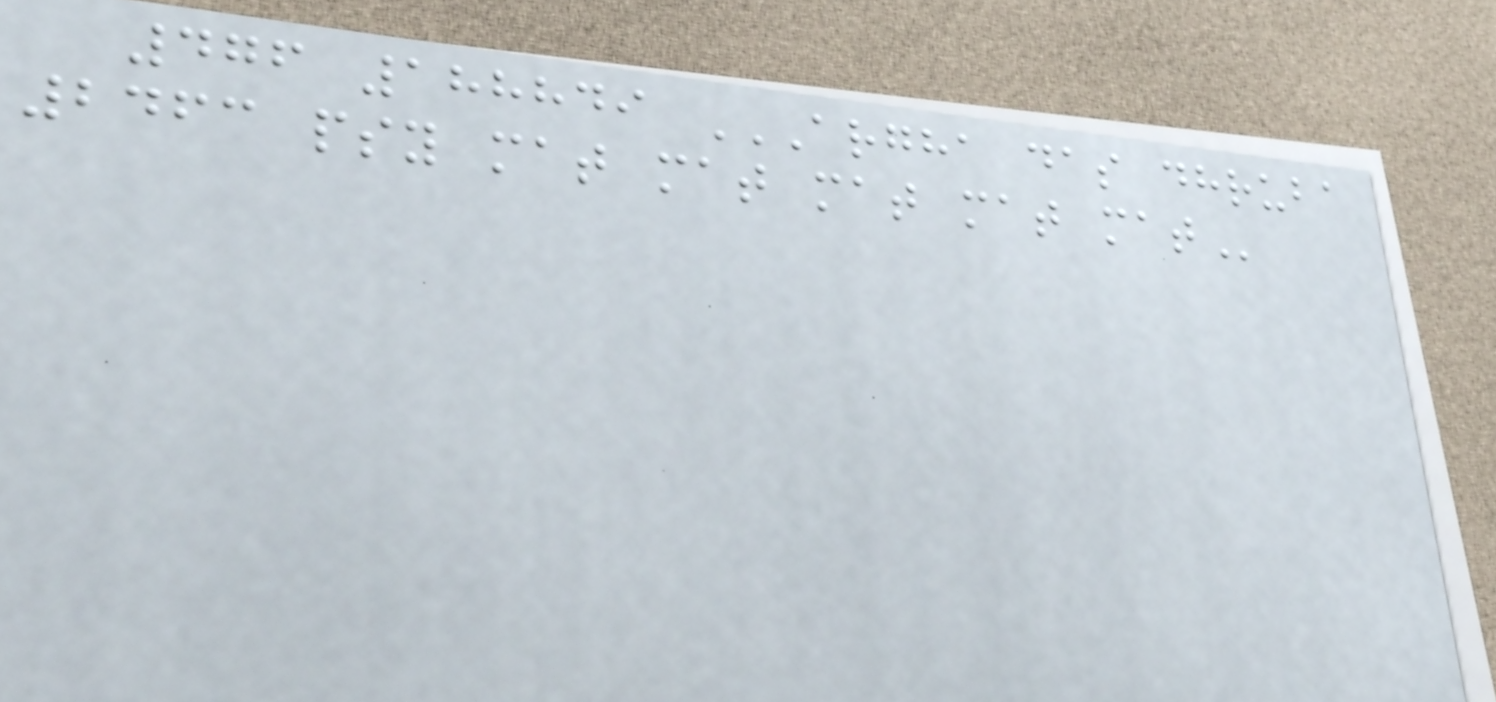476 188849 ARGHA DAS DHRUBA
2463 PSY MAT MAT MAT MAT MAT
